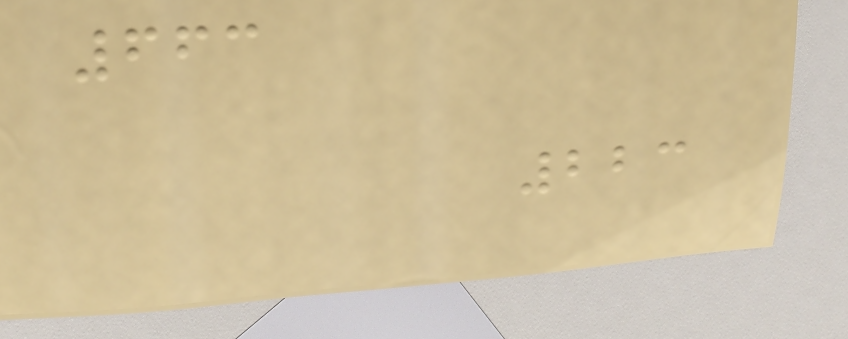663
223
